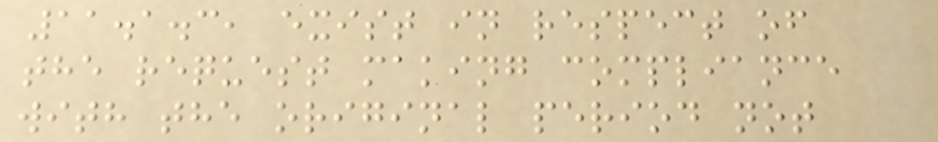11.1.3, exist in respect of
the request making compliance
with the original period not
